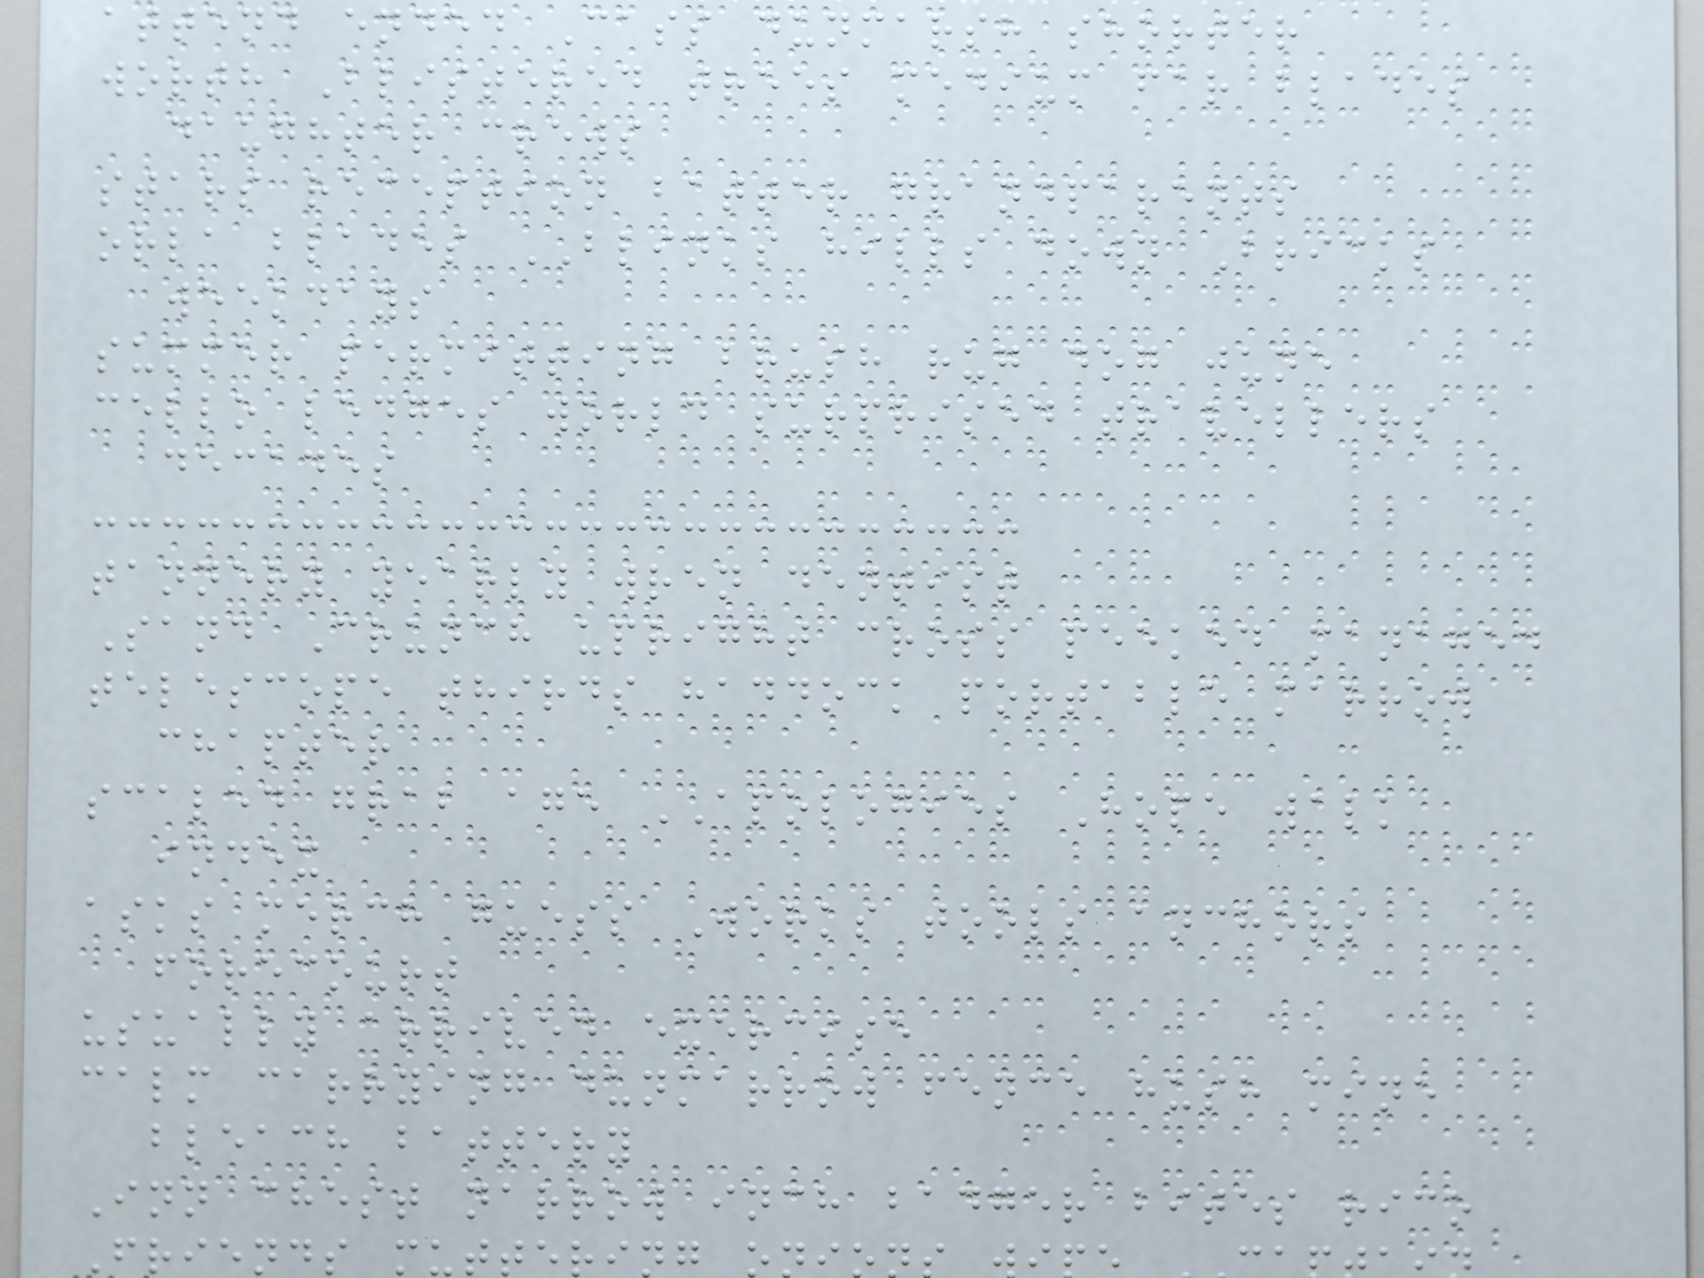attend ended Cass dunmarsh shorter
worth Blistered trees medium far blades
daughter crews
stars reception batter grandparents
orla blades BLINKS hills down Bricks
weekdays
summer permitting brush rug dog june
cello ledges world surprised travellers
decades
tannery yearly wren dentist
Sand Crunch upright cross peeked managed
telescope thirds haddock portable marrow
chapter
scaled grab age APOLOGIES Hope walk
index
asks merch guess Works tools anchors
forecourt
usually arrived exercise
calm carrying dunmarrow fence hush mine
bleach battery
Inn chest narrow inch badger bites rico
Friends mutter
